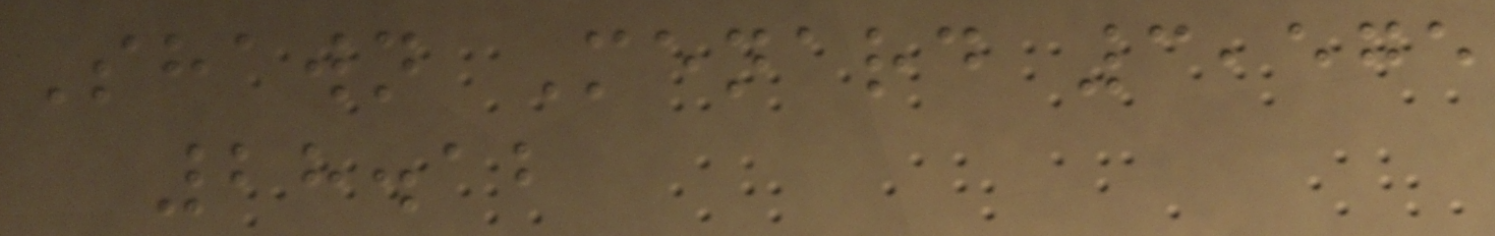Shawn Menard 3,575
28.12
